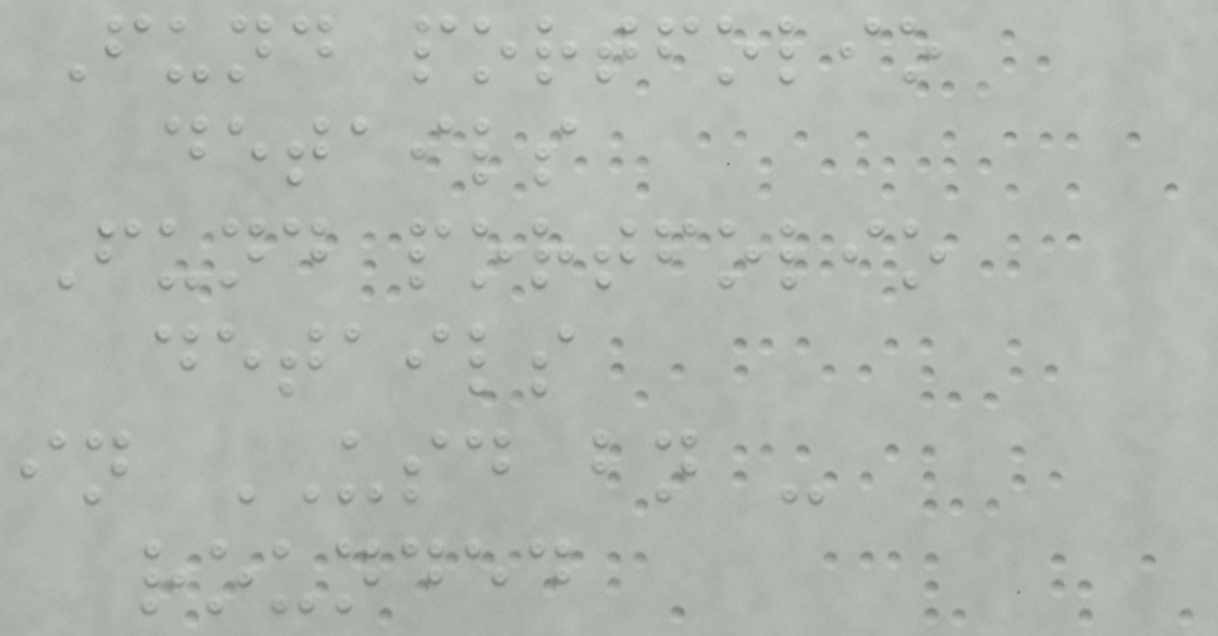Fund portfolio
details
Fund portfolio
details
in USD bn -
rounded
